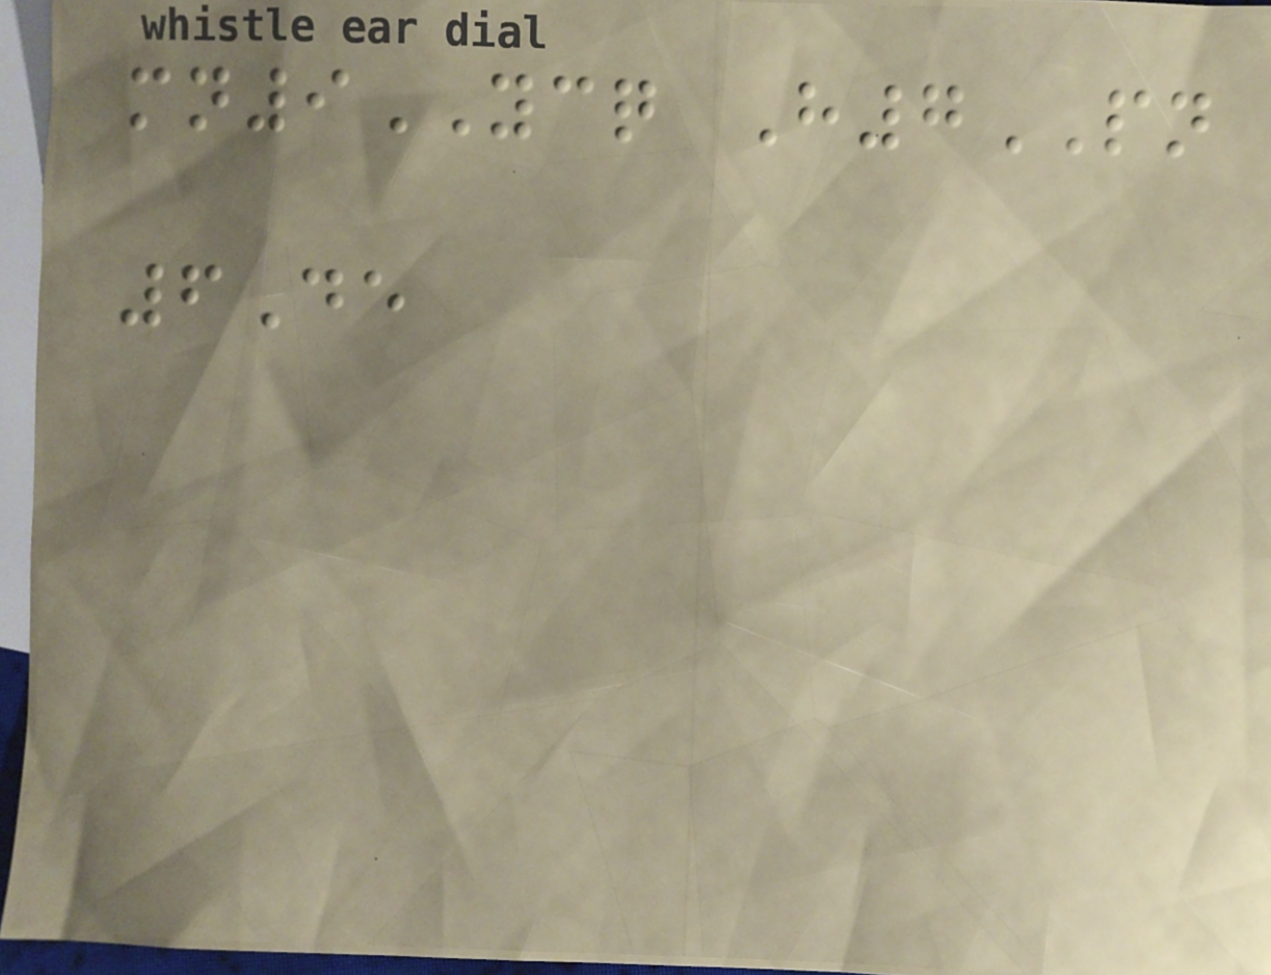mn9YCQ H7PN
6De
